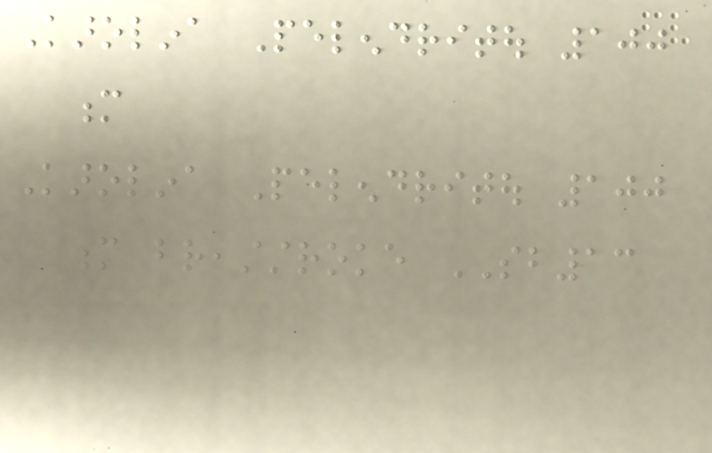Karolina Pelendritou 100
m
Karolina Pelendritou 100
m breaststroke SB13
